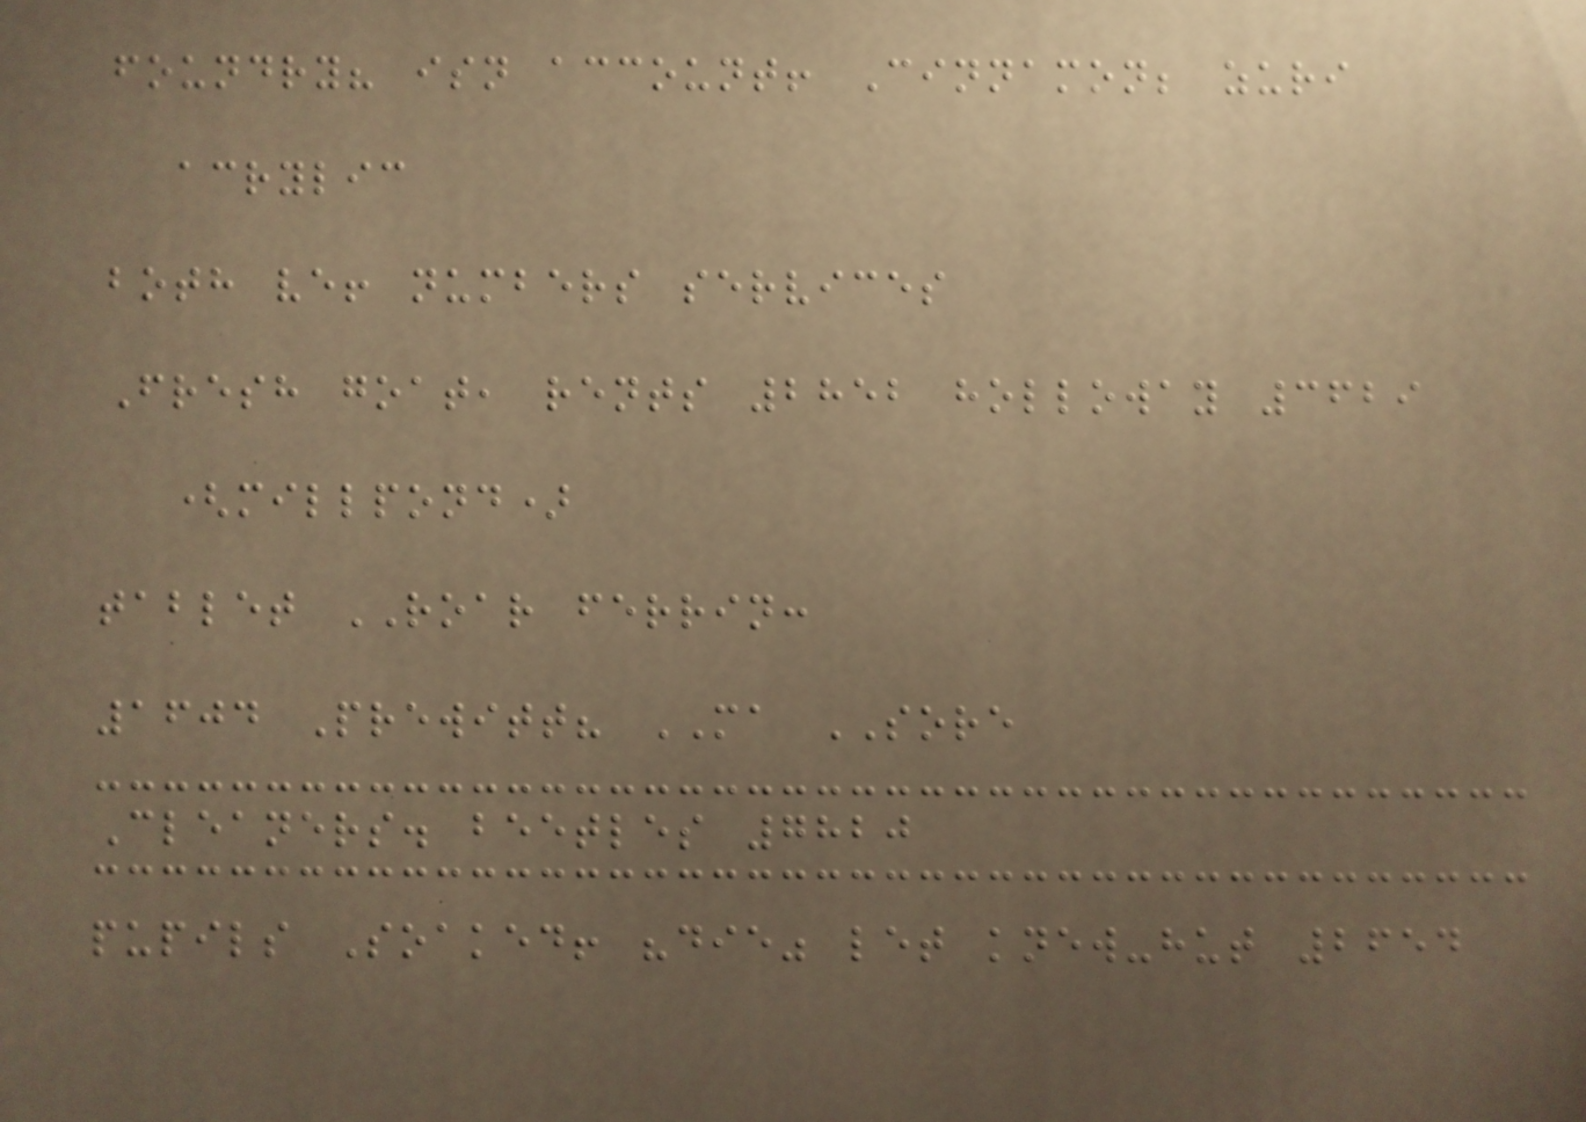foundry? isn account! Cinnamon; zuri
acrylic
both ve! numbers services
Fresh goat, rents 2852 holloway 3629
(millpond)
tablet ROAR ferrin:
1604 Prewitt? MA SORE
Cleaners. beetles 7820
pupils Soaked! "die" let knew-hut 2654
